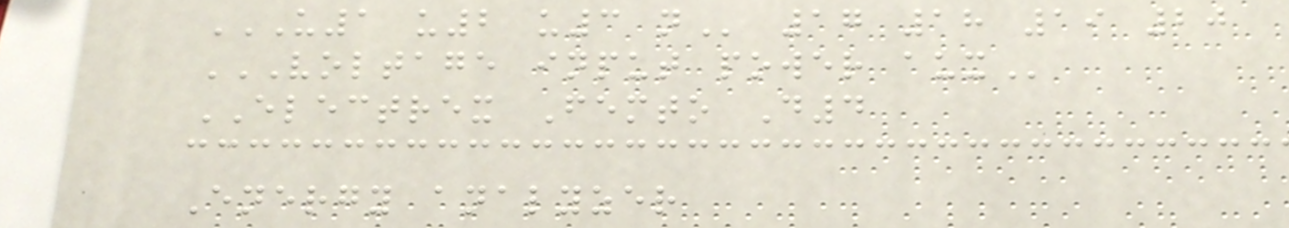U1 U2 U3 N 17 18 19 20
VOLTAGE INPUT POWER AUX
ELECTREX Femto D4
Energy analyzer
